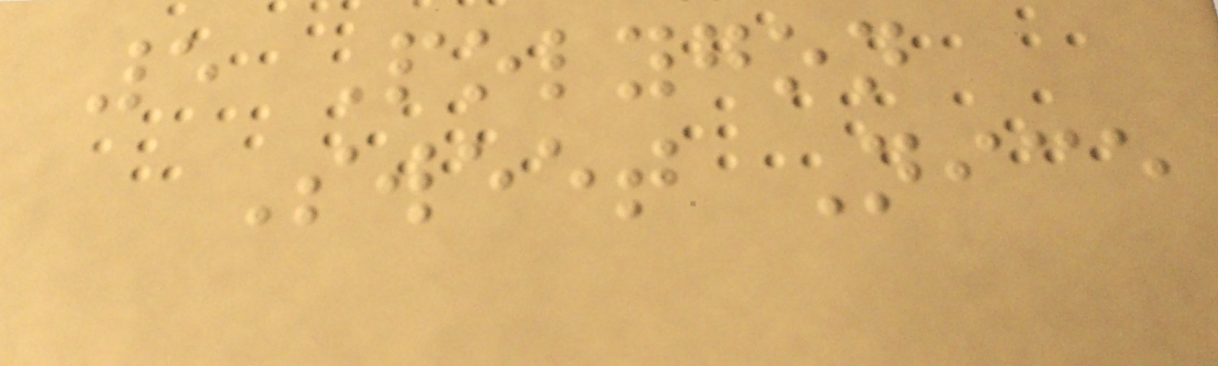5 Polygon
Sweet Nice
